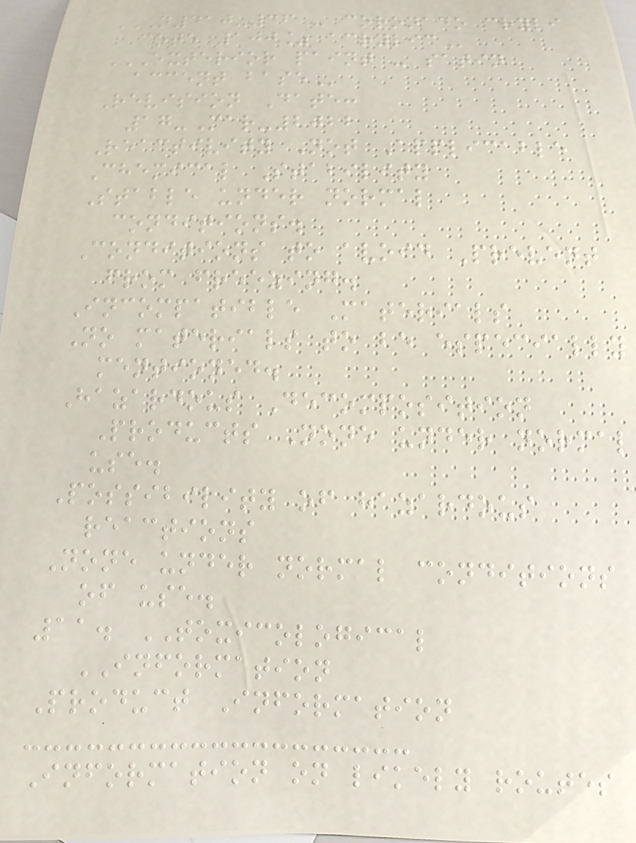N410-36 - CORONADO CRYLI
COTE 100% ACRYLIC
EXTERIOR PAINT - SATIN
ACCENT BASE
Revision Date:
17-Mar-2022
Reactivity Not Applicable
Chemical Stability
Stable under normal
conditions.
Conditions to avoid Prevent
from freezing.
Incompatible Materials
No materials to be especially
mentioned.
Hazardous Decomposition
Products None under normal
use.
Possibility of hazardous
reactions
None under normal conditions
of use.
11. TOXICOLOGICAL
INFORMATION
Product Information
Information on likely routes
